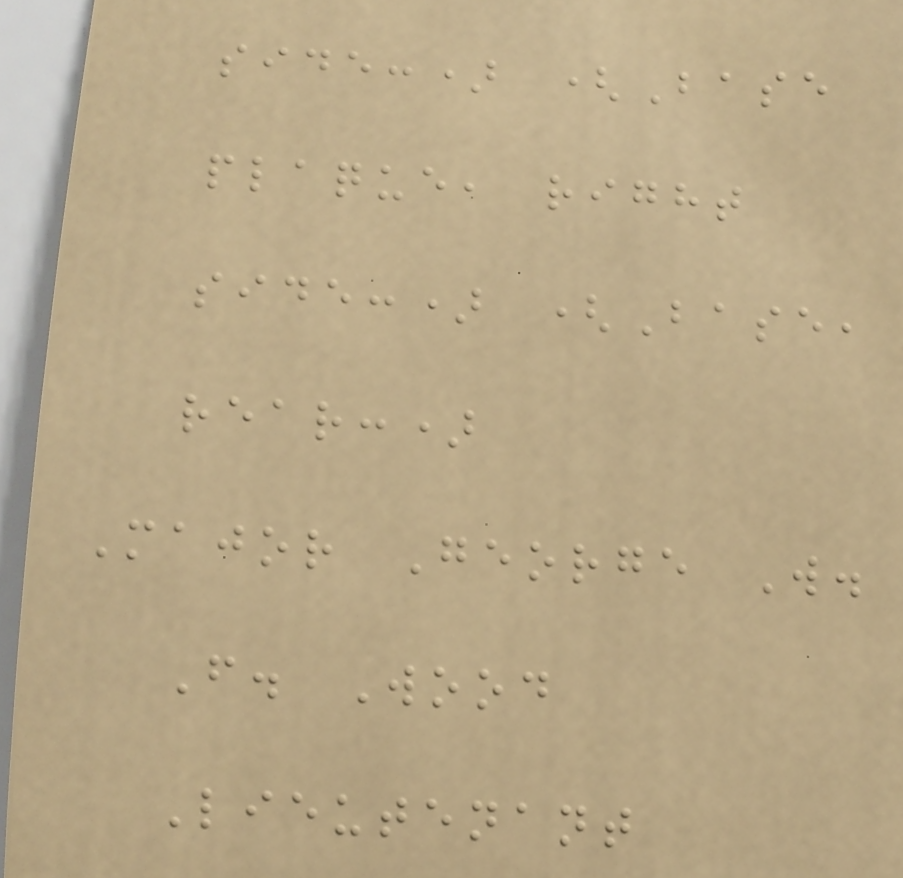side:) (Base
plaque, right
side:) (Base,
rear:)
Major George W.
F. Wood
Lieutenant
